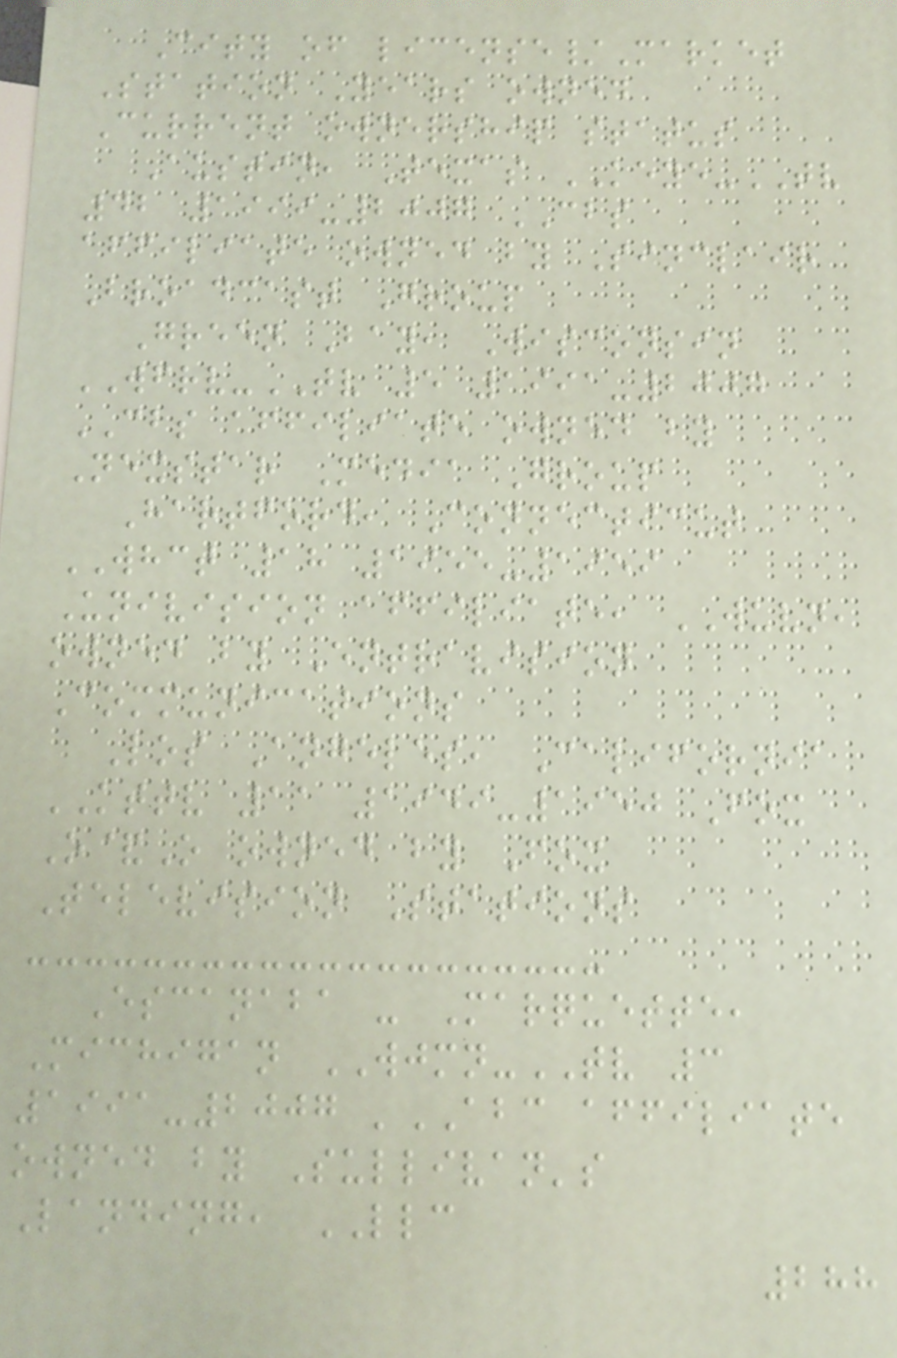City of license/Market
Station Years owned
Current ownership status
Austin, Texas KEYE-TV
42 1999-2007 CBS
affiliate owned by Sinclair
Broadcast Group
Green Bay, Wisconsin
WFRV-TV 5 1991-2007
CBS affiliate owned by
Nexstar Media Group
Hartford, Connecticut
WHCT 18 1955-1959
Univision affiliate, WUVN,
owned by Entravision
Communications
Los Angeles, California
KTTV 11 1949-1950 Fox
O&O owned by Fox
Television Stations
Escanaba - Marquette,
Michigan WJMN-TV 3
1991-2007 'ABC affiliate
owned by Sullivan's
Landing, LLC
288
